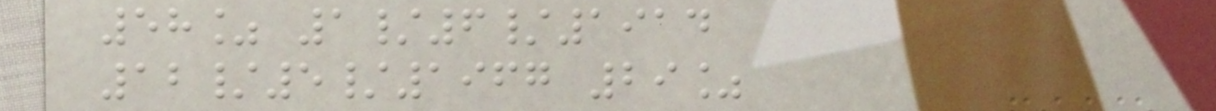58% 1/6/1914
12/5/1967 29%
